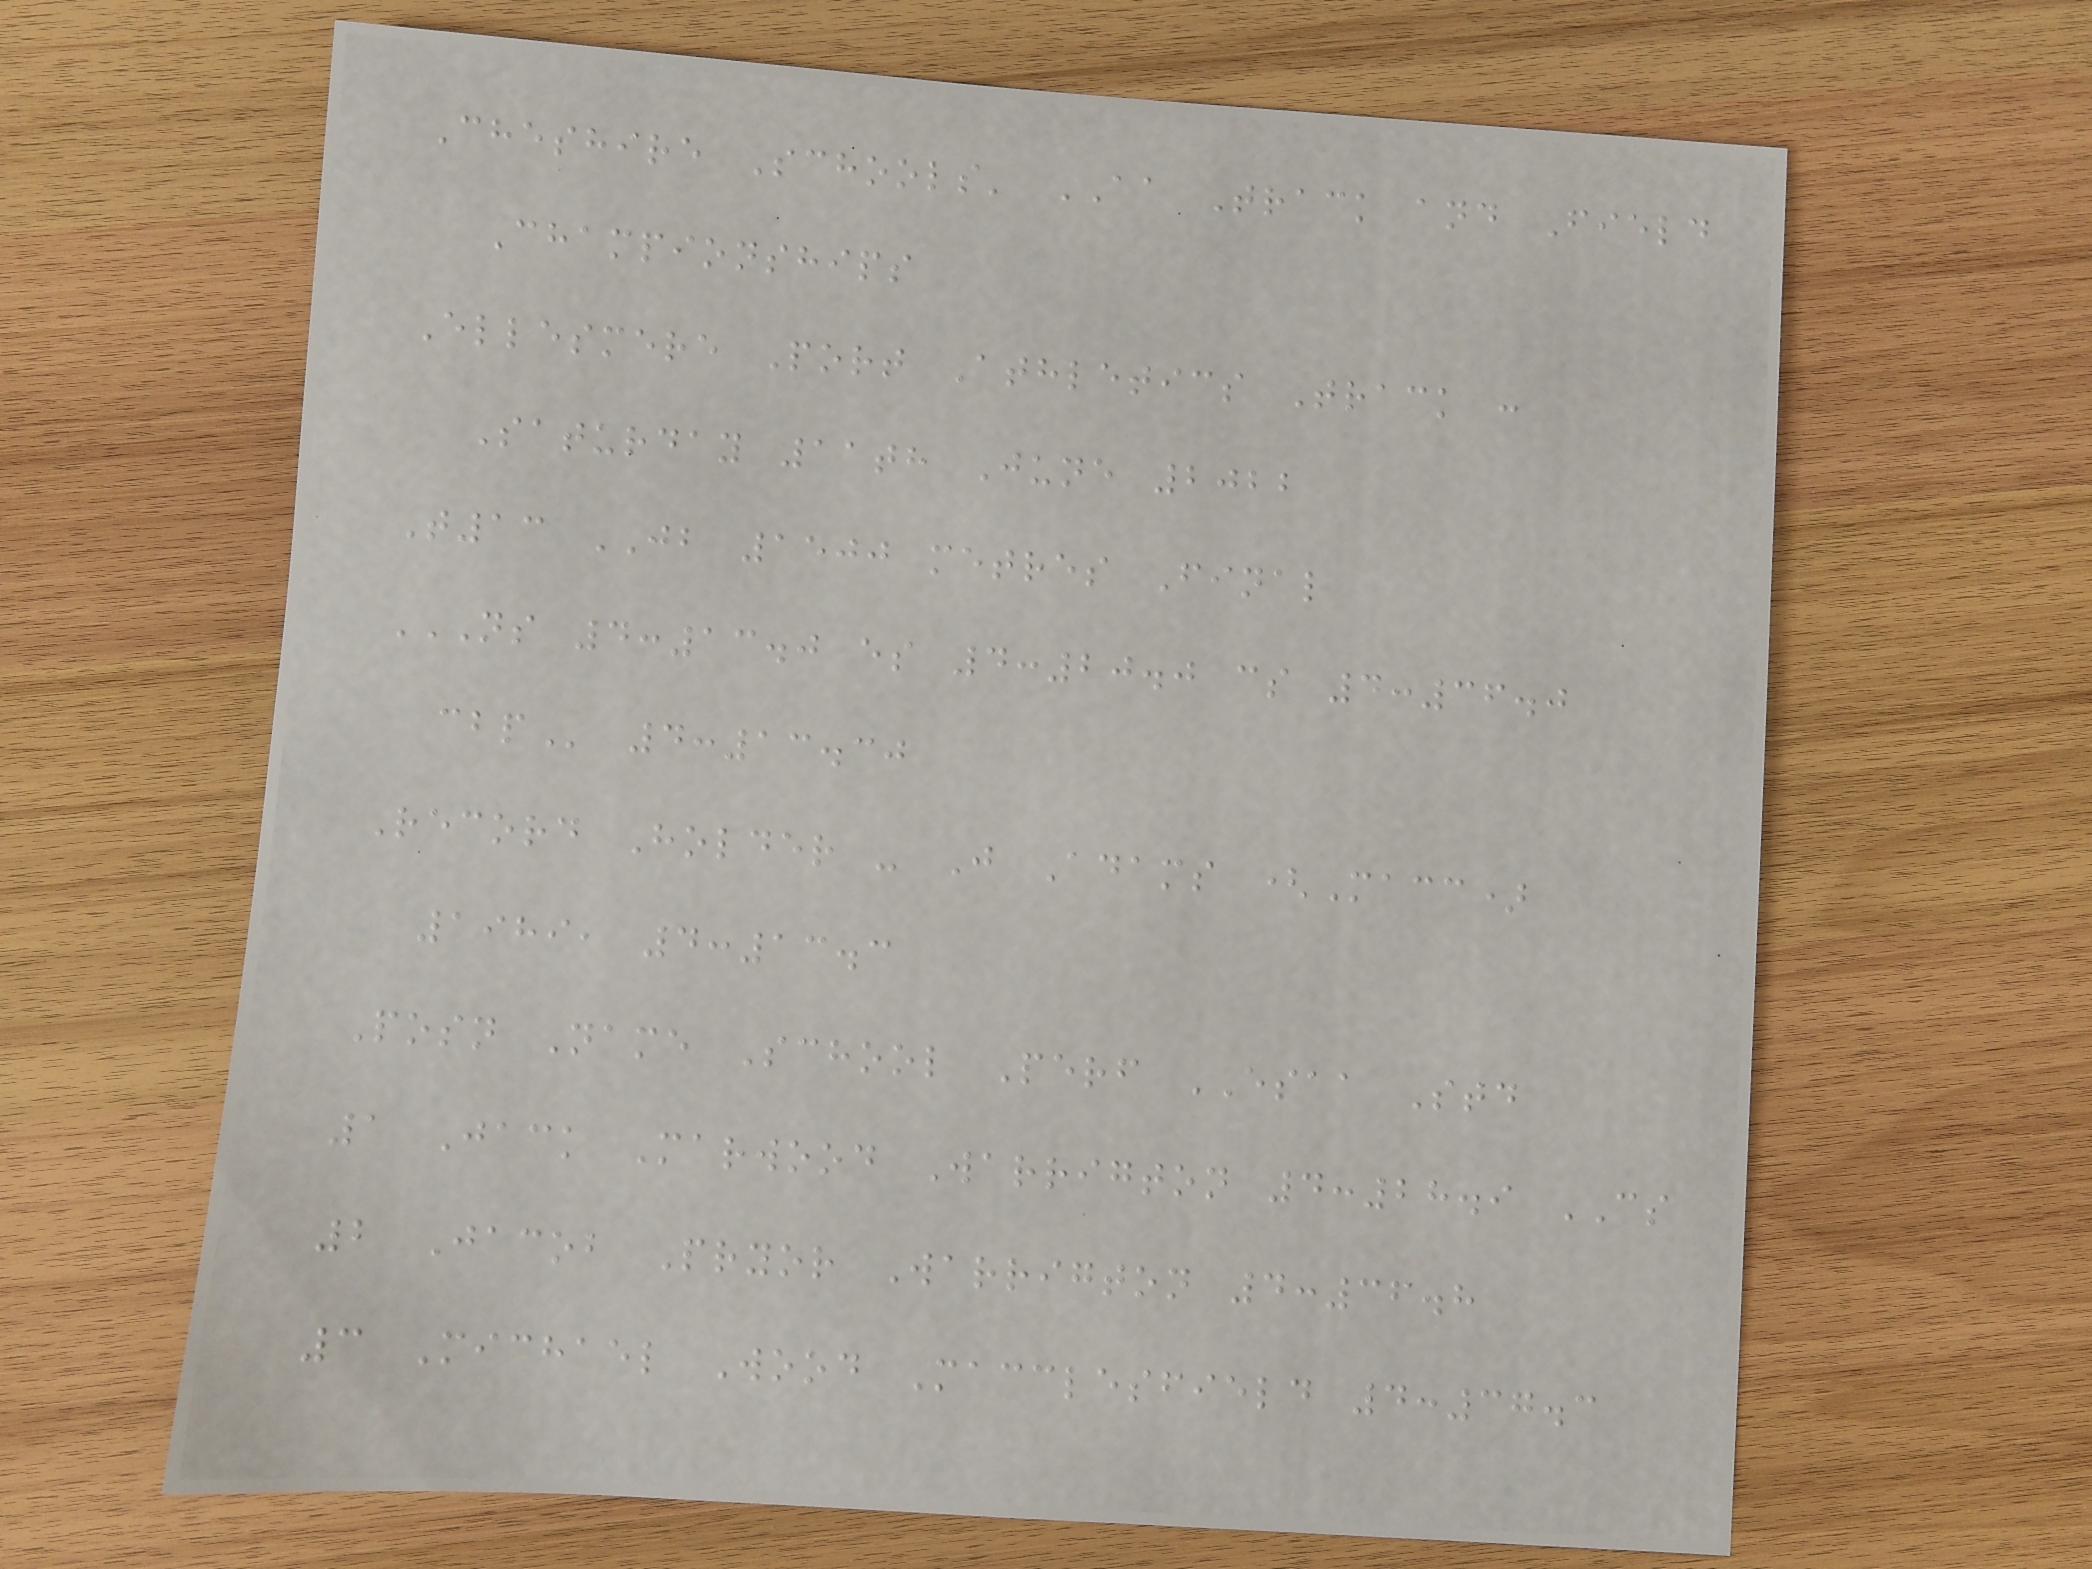Cheshire Schools' AA Track and Field
Championships
Ellesmere Port Athletics Track :
Saturday 11th June 2022
T13 JB 1500 metres Final
NS 4:13.0 ES 4:20.0 CS 4:36.0
CBP 4:13.30
Record Holder - J Adams (Macc)
1989, 4:13.3
Posn Name School Perf ESAA Std
1 Jack Marwood Warrigton 4:28.9 CS
2 Jacob Pryor Warrigton 4:36.8
3 Michael Wood Macclesfield 4:37.3
